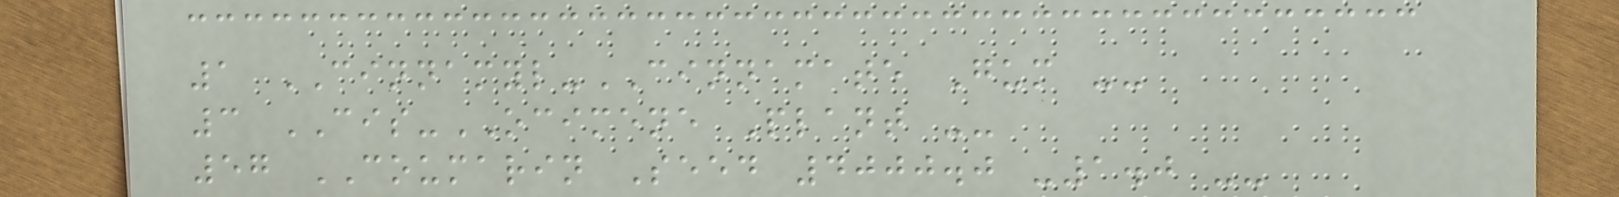1 CINNAMYL-CINNAMATE Gum --
3 CIS-OCIMENE Plant --
57 COUMARIN Seed 4000.0 -1.0 --
